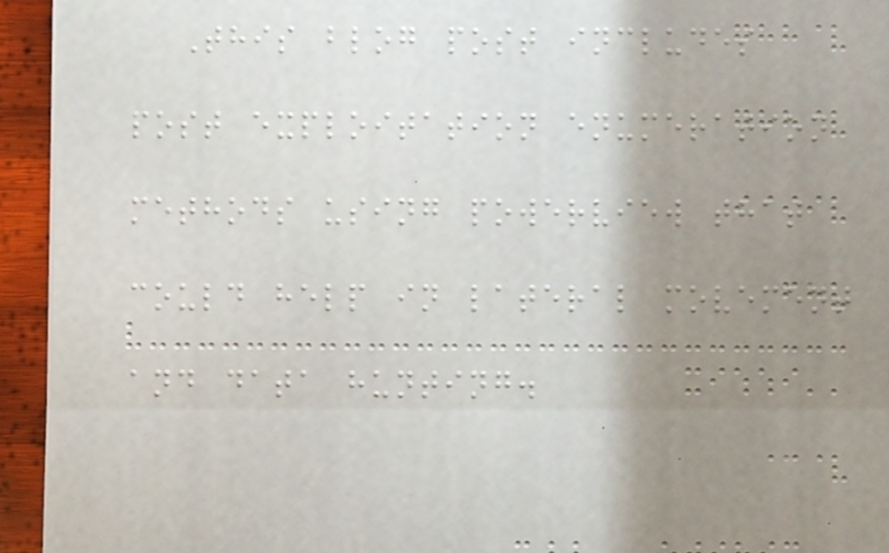This blog post includes
post exploitation enumeration
methods using powerview that
could help in lateral movement
and data hunting.
